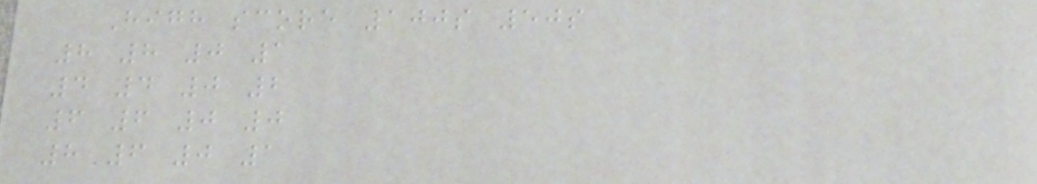High score 100s 50s
8 8 0 1
4 4 0 2
6 6 0 0
8 6 0 1
